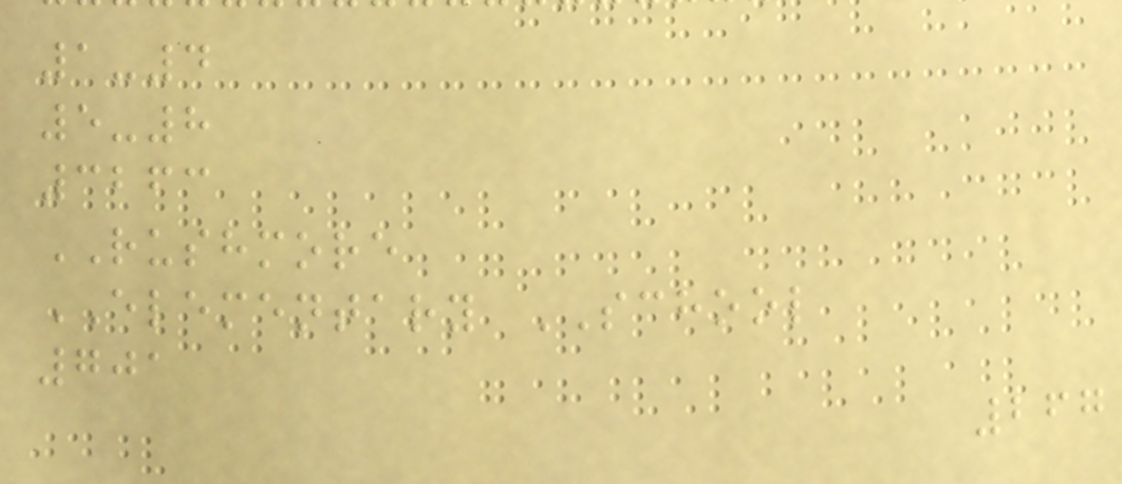1-4
5-8
3263
RUSHMORE
ELEMENTARY SCHOOL
701
267
